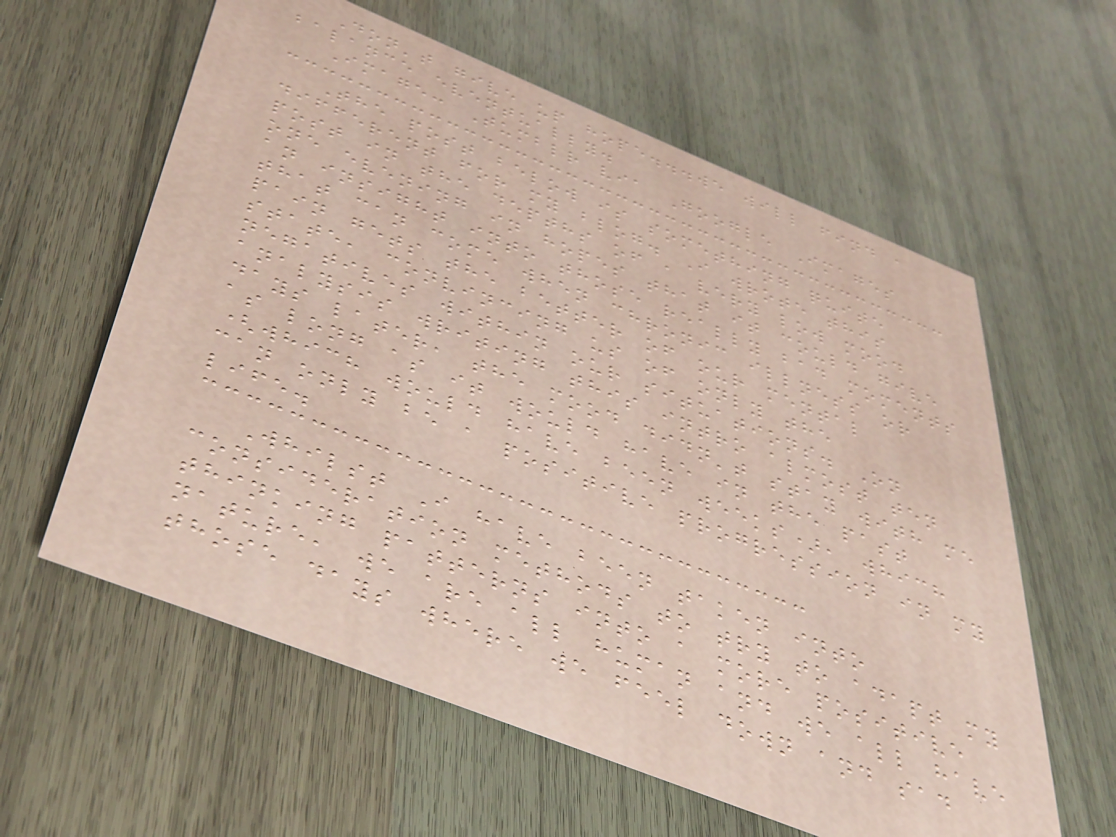Don't give up hope...we will find a
balance eventually.
Image: Tumblr via Google Images
The post below is something quite
different for my blog. I wrote this
post in the depths of a very low mood
one evening in hopes that it could give
an insight into those really bad moments
that can come when chronic illness or
pain gets the better of our mental
state, convincing us of only the
negatives within our situations. On
analysis writing this intro almost ten
days later, the mood didn't stay with me
as long as it would have in the past
(which would have been weeks), which
can only be a positive progression in my
life.
Whilst I have been taken into
consideration methods to try to adapt my
thinking patterns into a more positive
nature, we are all human and we all have
those days where we feel down and sad
